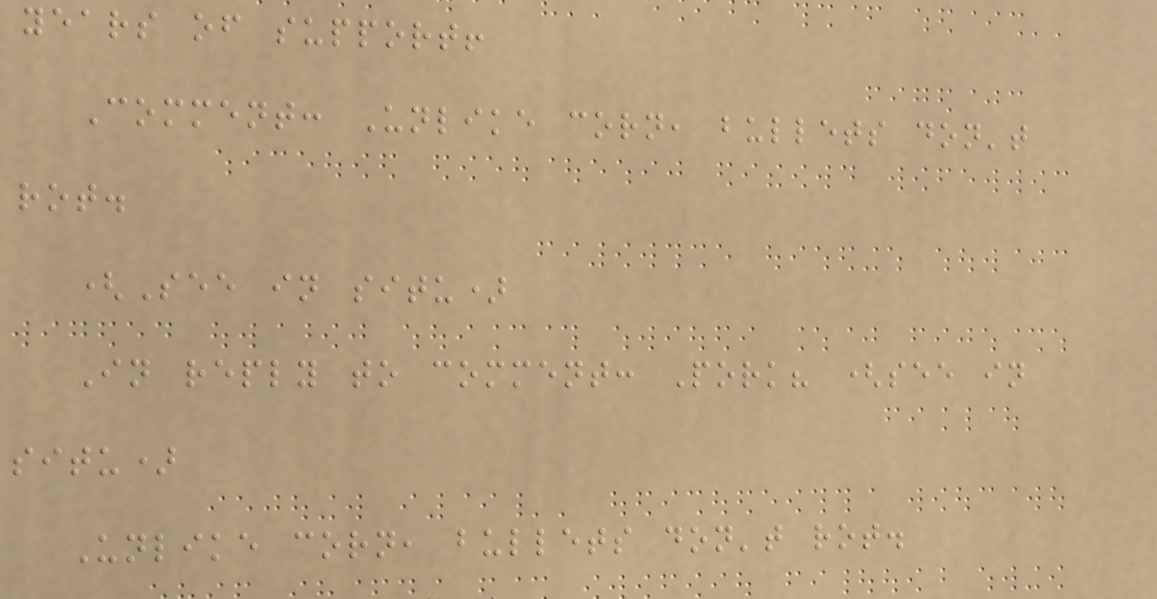years of support!
Comment: Unlike corn, bullets don't
rot.
(See in situ)
In reply to comment: Pork? (see in
situ)
Unlike corn, bullets don't rot.
